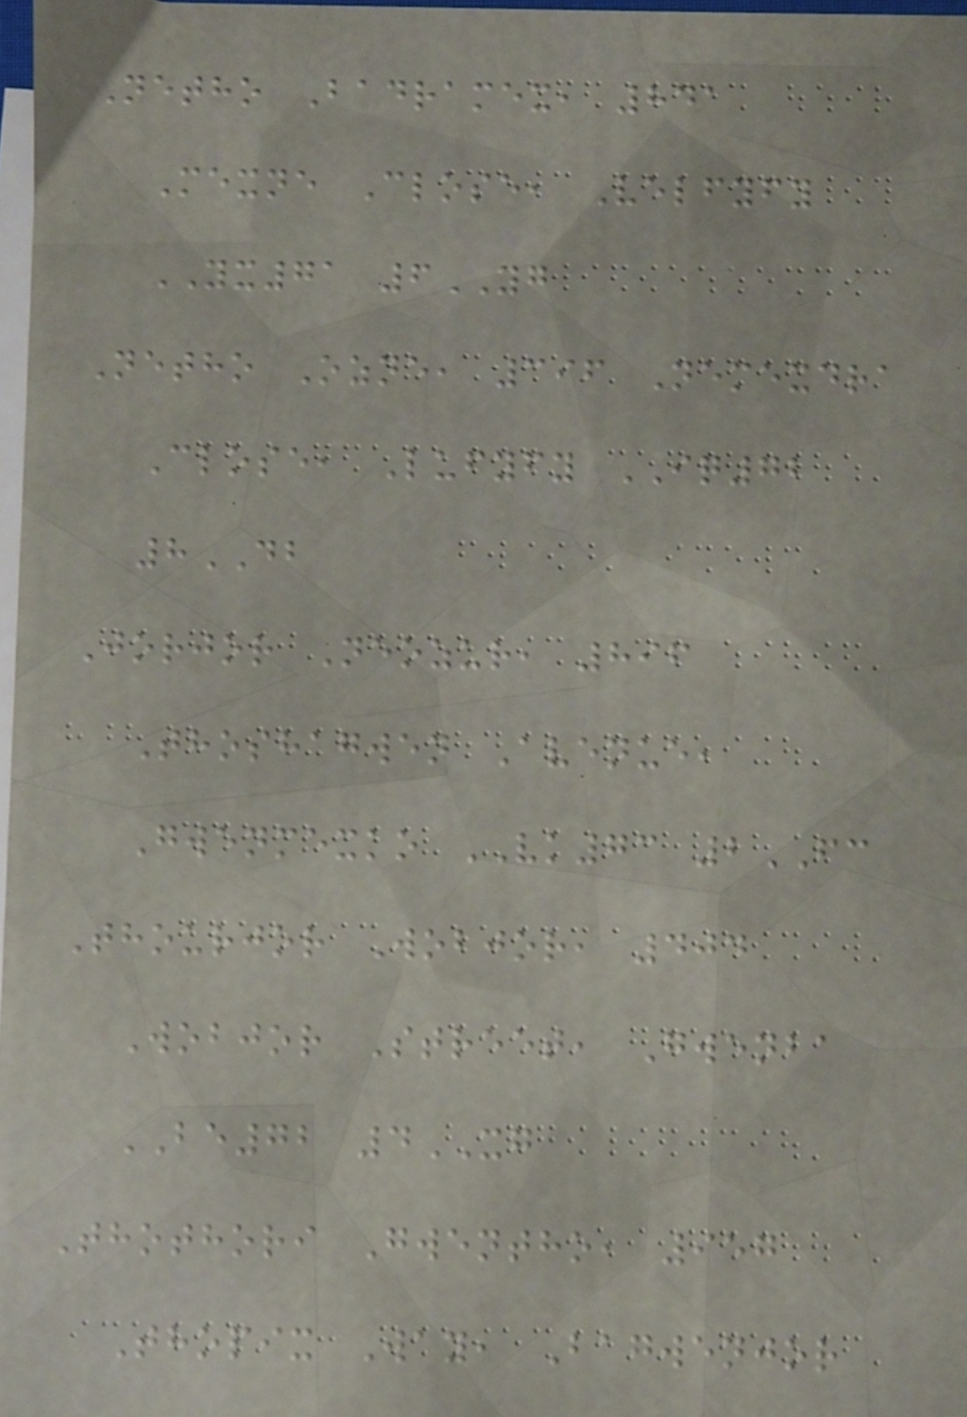Netho Badramex, 841
Mexne Close, Velfyfy
YX71 6YG
Netho Ozne, 396 Nemexdra
Close, Lufyfy IQ72
8DB
Jorjor Neozur, 896
Thoshagwen Avenue,
Gwenmexko VK73 2FC
Thourjor Wobjor, 404
Wobjor Street, Gwenba
BE72 4XG
Thothori Gwentho, 957
Thopix Way, Bagwenjor
